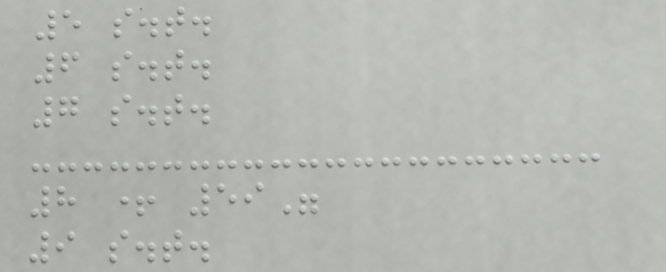5 s.t.
6 s.t.
7 s.t.
8 + 59"
9 s.t.
